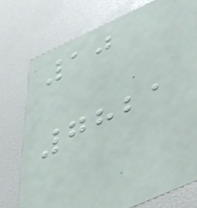10
7821
